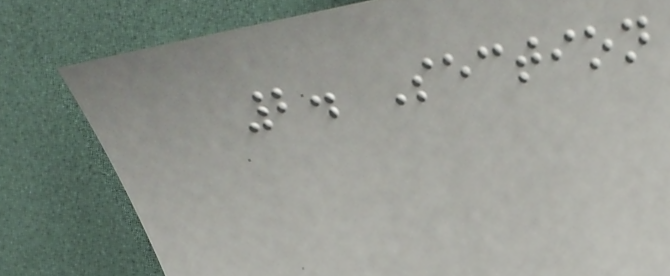2. Section
